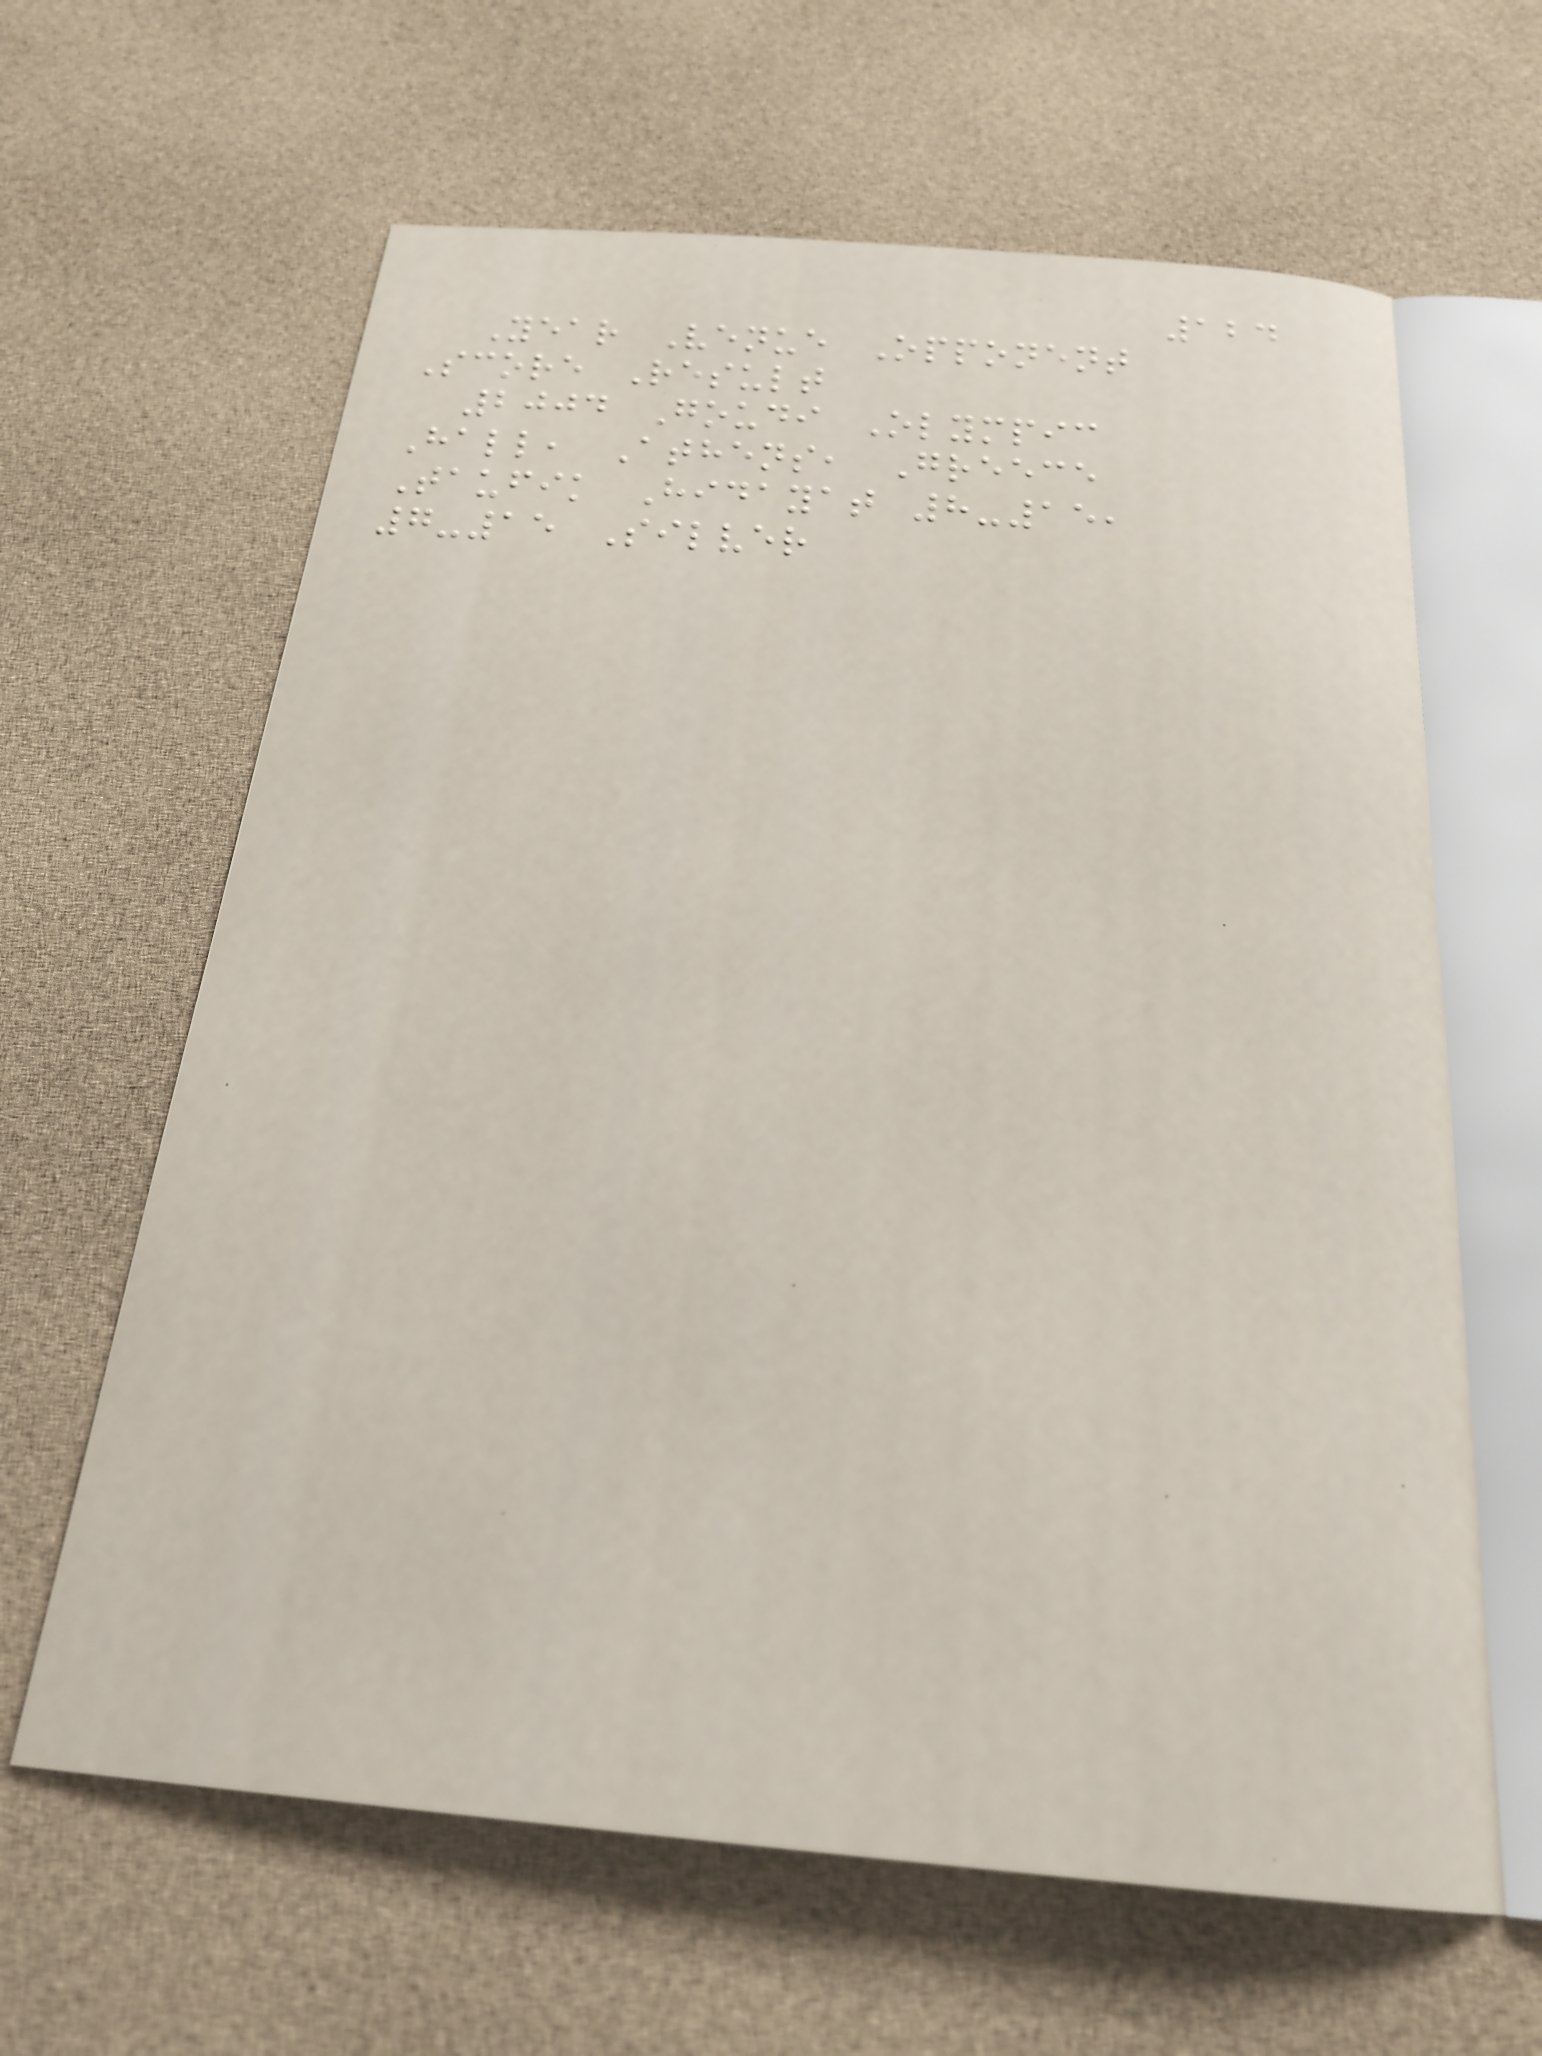124
Year Venue Opponent
Score Result
2004 Goudi Olympic
Hall, Athens, Greece
Taufik Hidayat 8-15,
7-15 Silver
